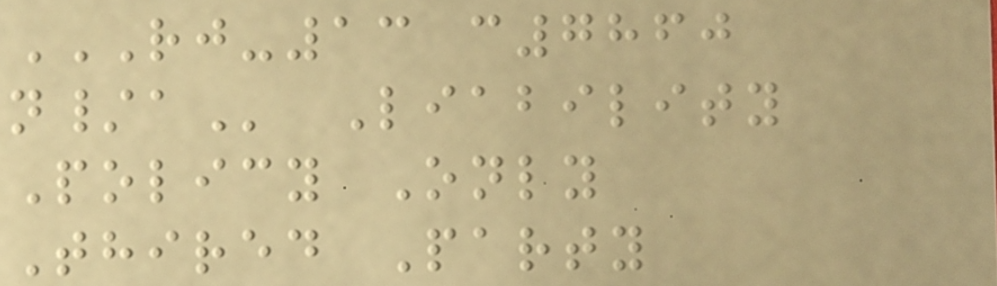RJ-13 C7860
N/A Liability
Policy Only
Thired Party
